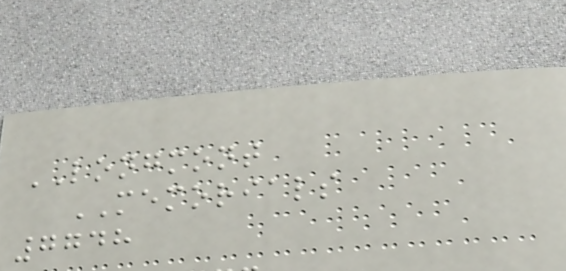LONGMONT
MEMORIALS
7748
